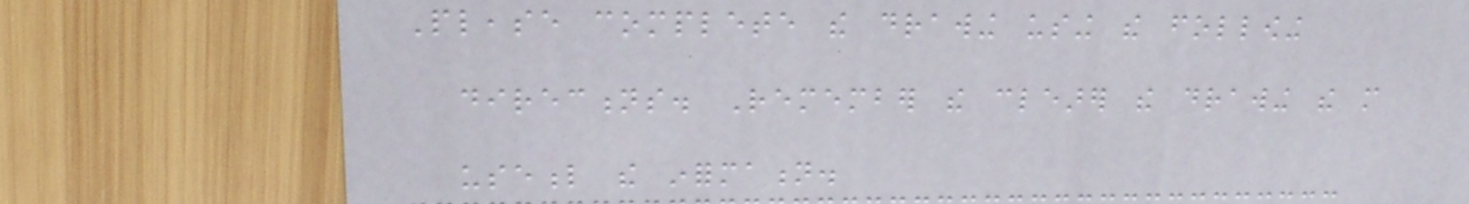Please complete the drawing using the following
directions. Remember the clearer the drawing the more
useful the information.
